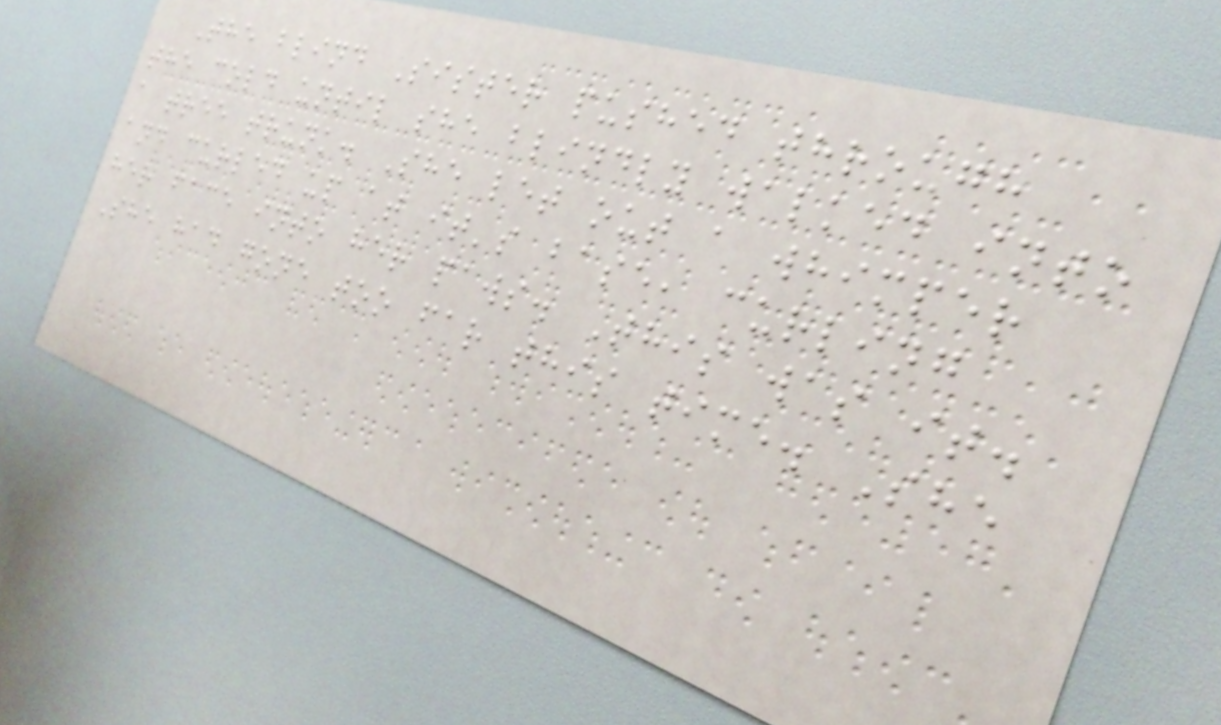The blind Sister pushed through
the cold until she blindly walked into
a tree trunk. She let out a whimper
and curled up at it's base, curling
her face into her paws. This was it.
She had gone too far this time. She
